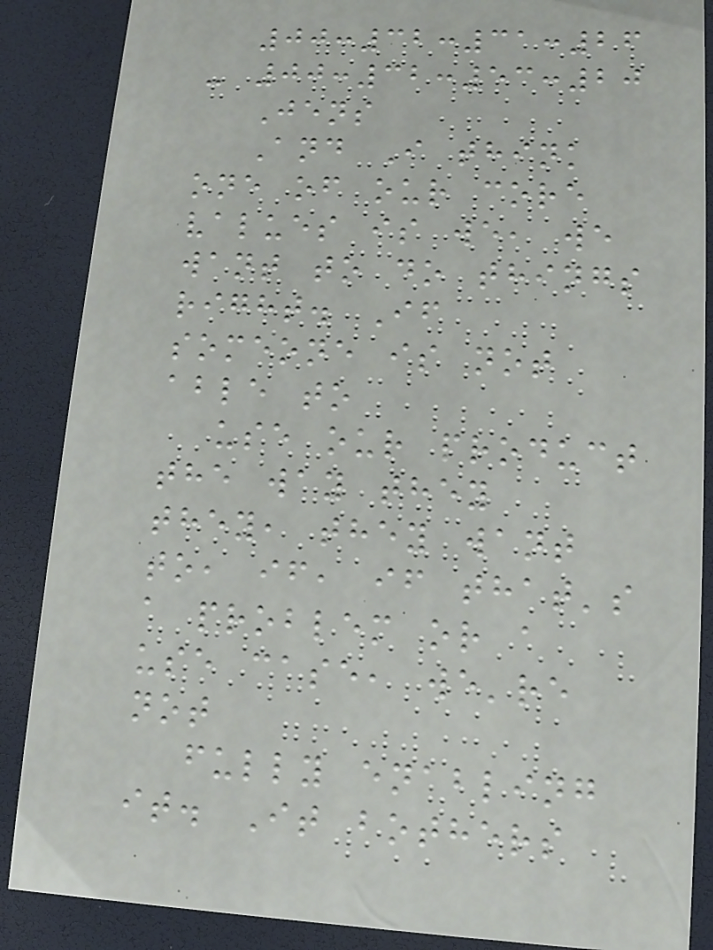00:32:31:26
- 00:32:53:20
Jens
And I think
one of our core
values is we, we
want to do things
right. If
someone is not
able to
use our product
the way they
they, they want
to, if, if that's
a problem or a
use case, we're
not
fully enabling
it. It bothers
